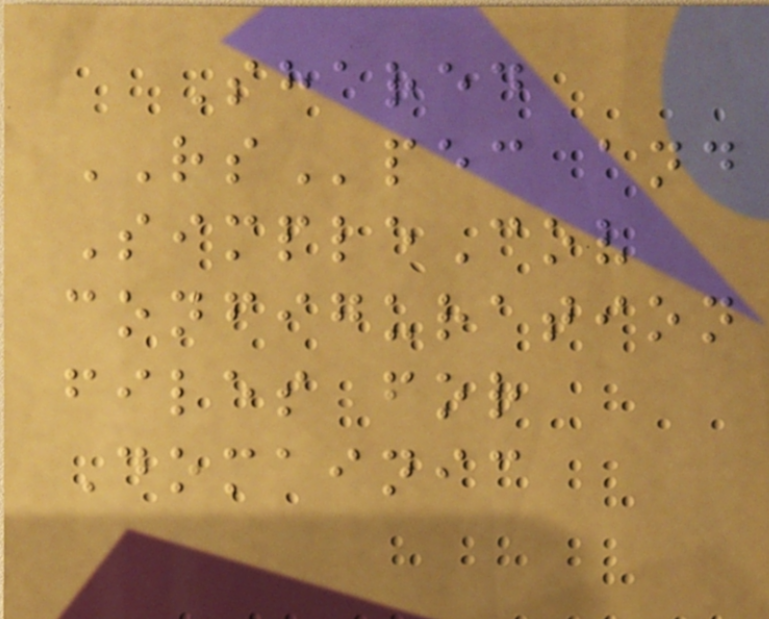Shared
RSpec and
SimpleCov
configuration
files for
Domainic
